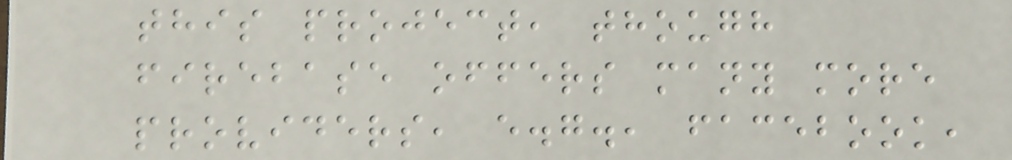this project, though
firebase offers many more
providers, e.g., facebook,
